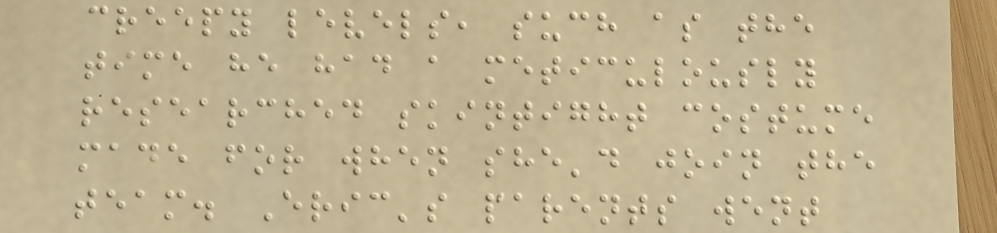creepy levels, such as the
time he had a meticulously
researched skintight costume
made for when she'd join the
team. Eric's parents went
